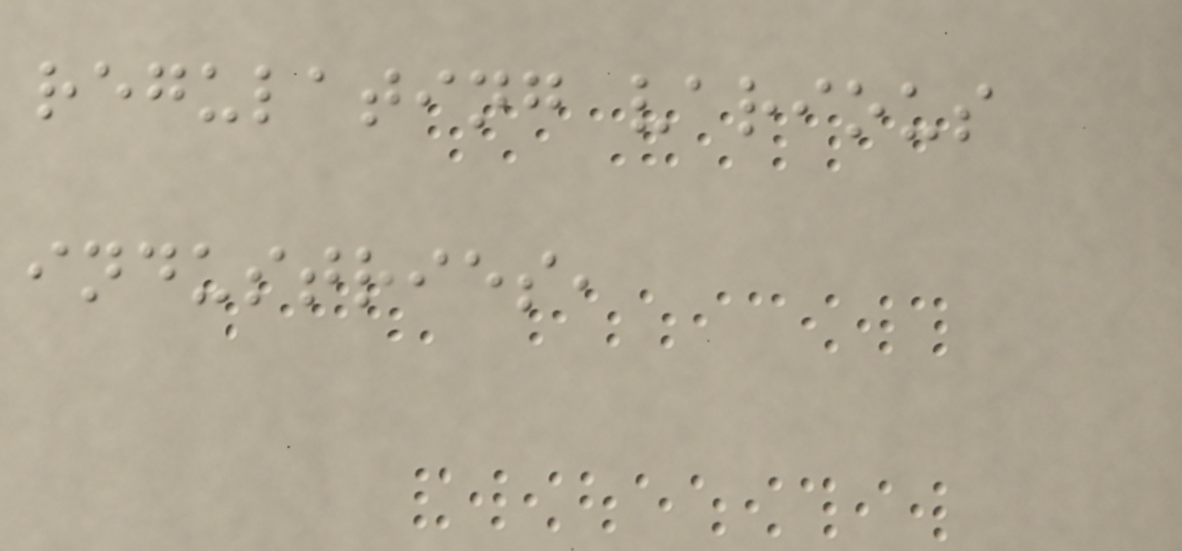regulating various
industries,
